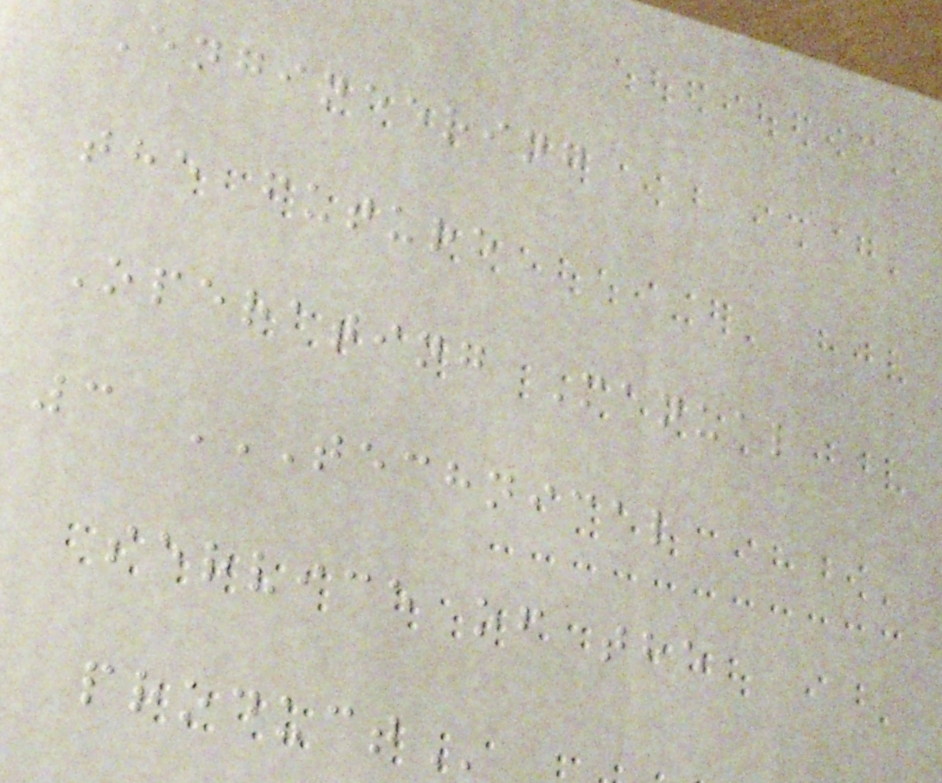Engineering
the future
Operating Manual
3 TECHNICAL
SERVICE OF THE
PRODUCT
